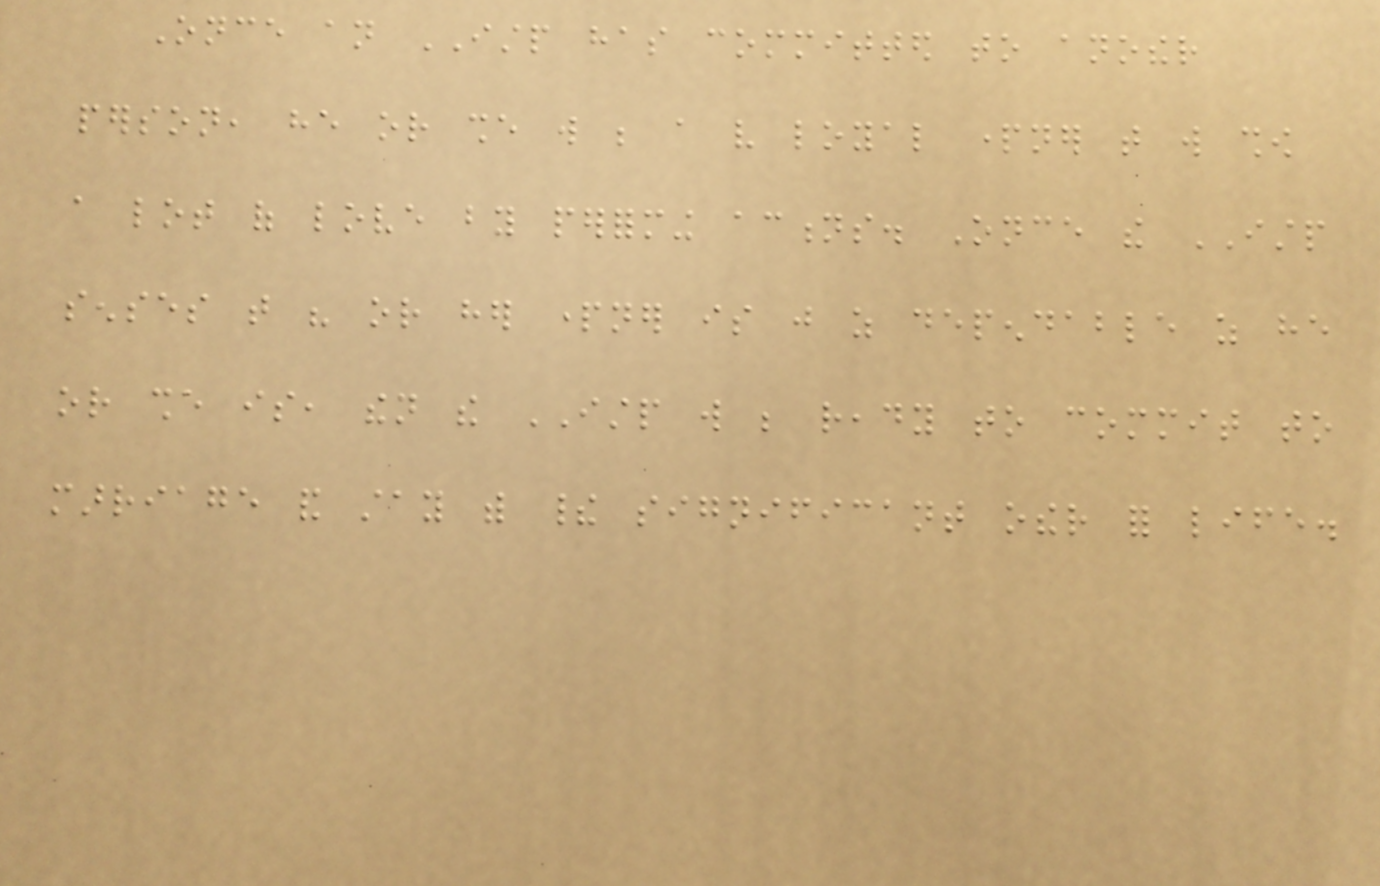Once an ISTP has committed to another
person, he or she will be a very loyal partner that will show
a lot of love by performing actions. Once the ISTP
senses that his or her partner is just as dependable as he
or she is, then the ISTP will be ready to commit to
marriage and stay with their significant other for life.
